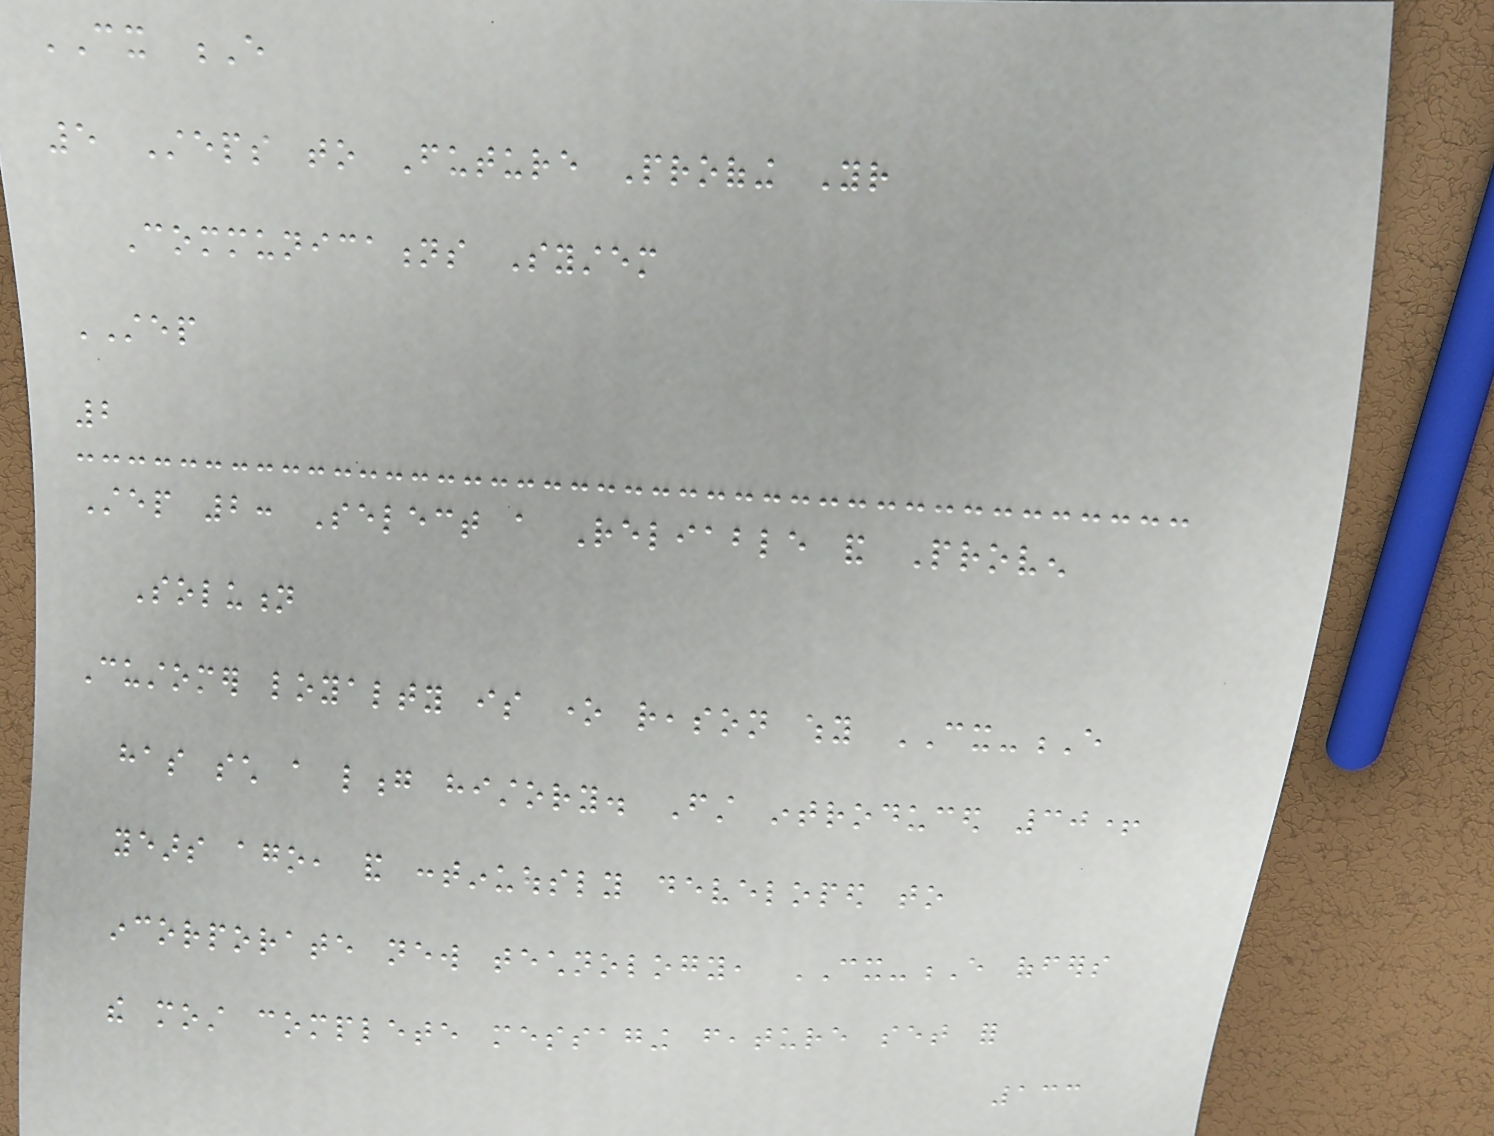CX E
5 Steps to Future Proofing Your
Communications System
STEP
2
Step 2: Select a Reliable and Proven
Solution
Customer loyalty is one reason why CX-E
has such a long history. First introduced 30+
years ago, and continuously developed to
incorporate new technology, CX-E offers
the most complete messaging feature set for
133
